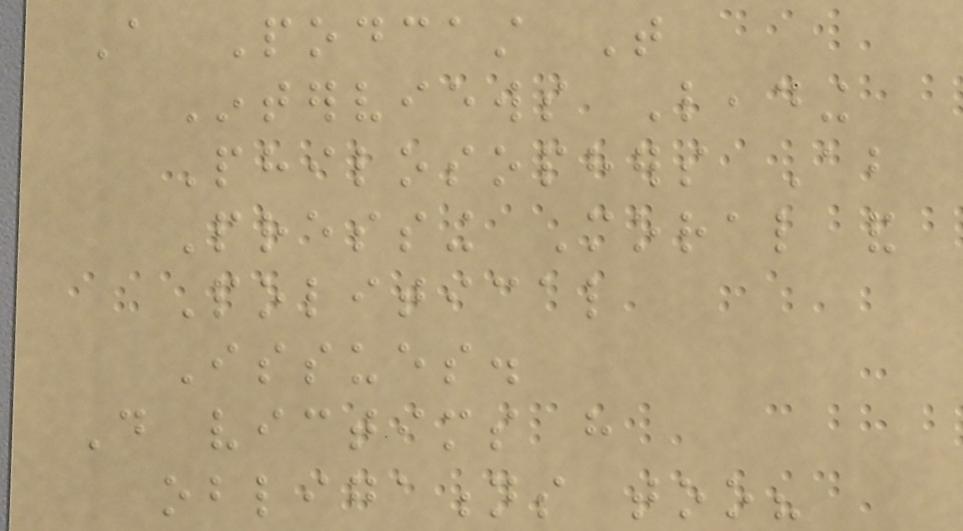A Podcast That
Interviews Leading
Philosophers About
Pressing Moral and
Political
Issues.
Do victims have
obligations too?
